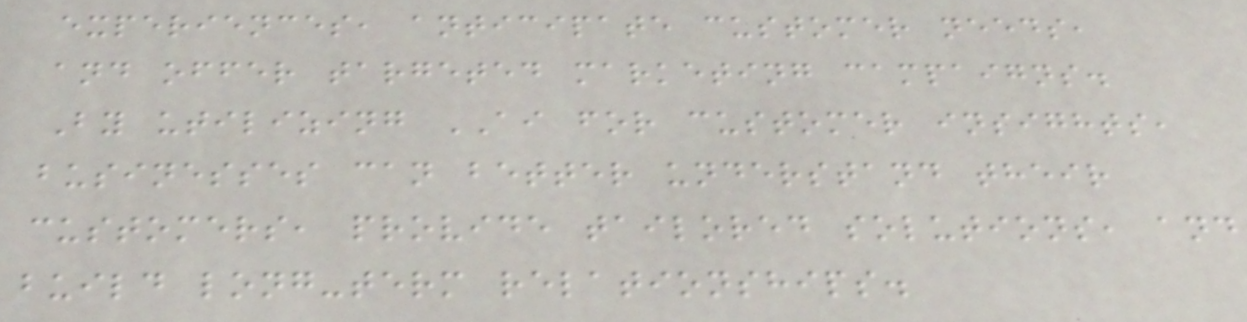experiences, anticipate customer needs,
and offer targeted marketing campaigns.
By utilizing AI for customer insights,
businesses can better understand their
customers, provide tailored solutions, and
build long-term relationships.
